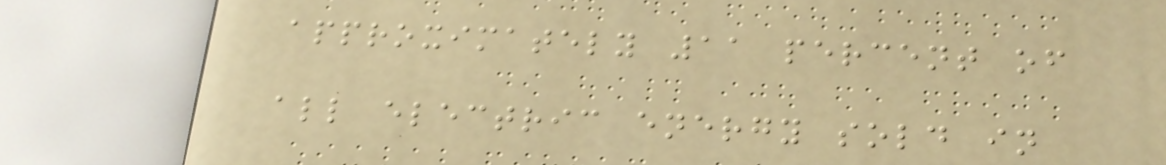approximately 11 percent of
all electric energy sold in
